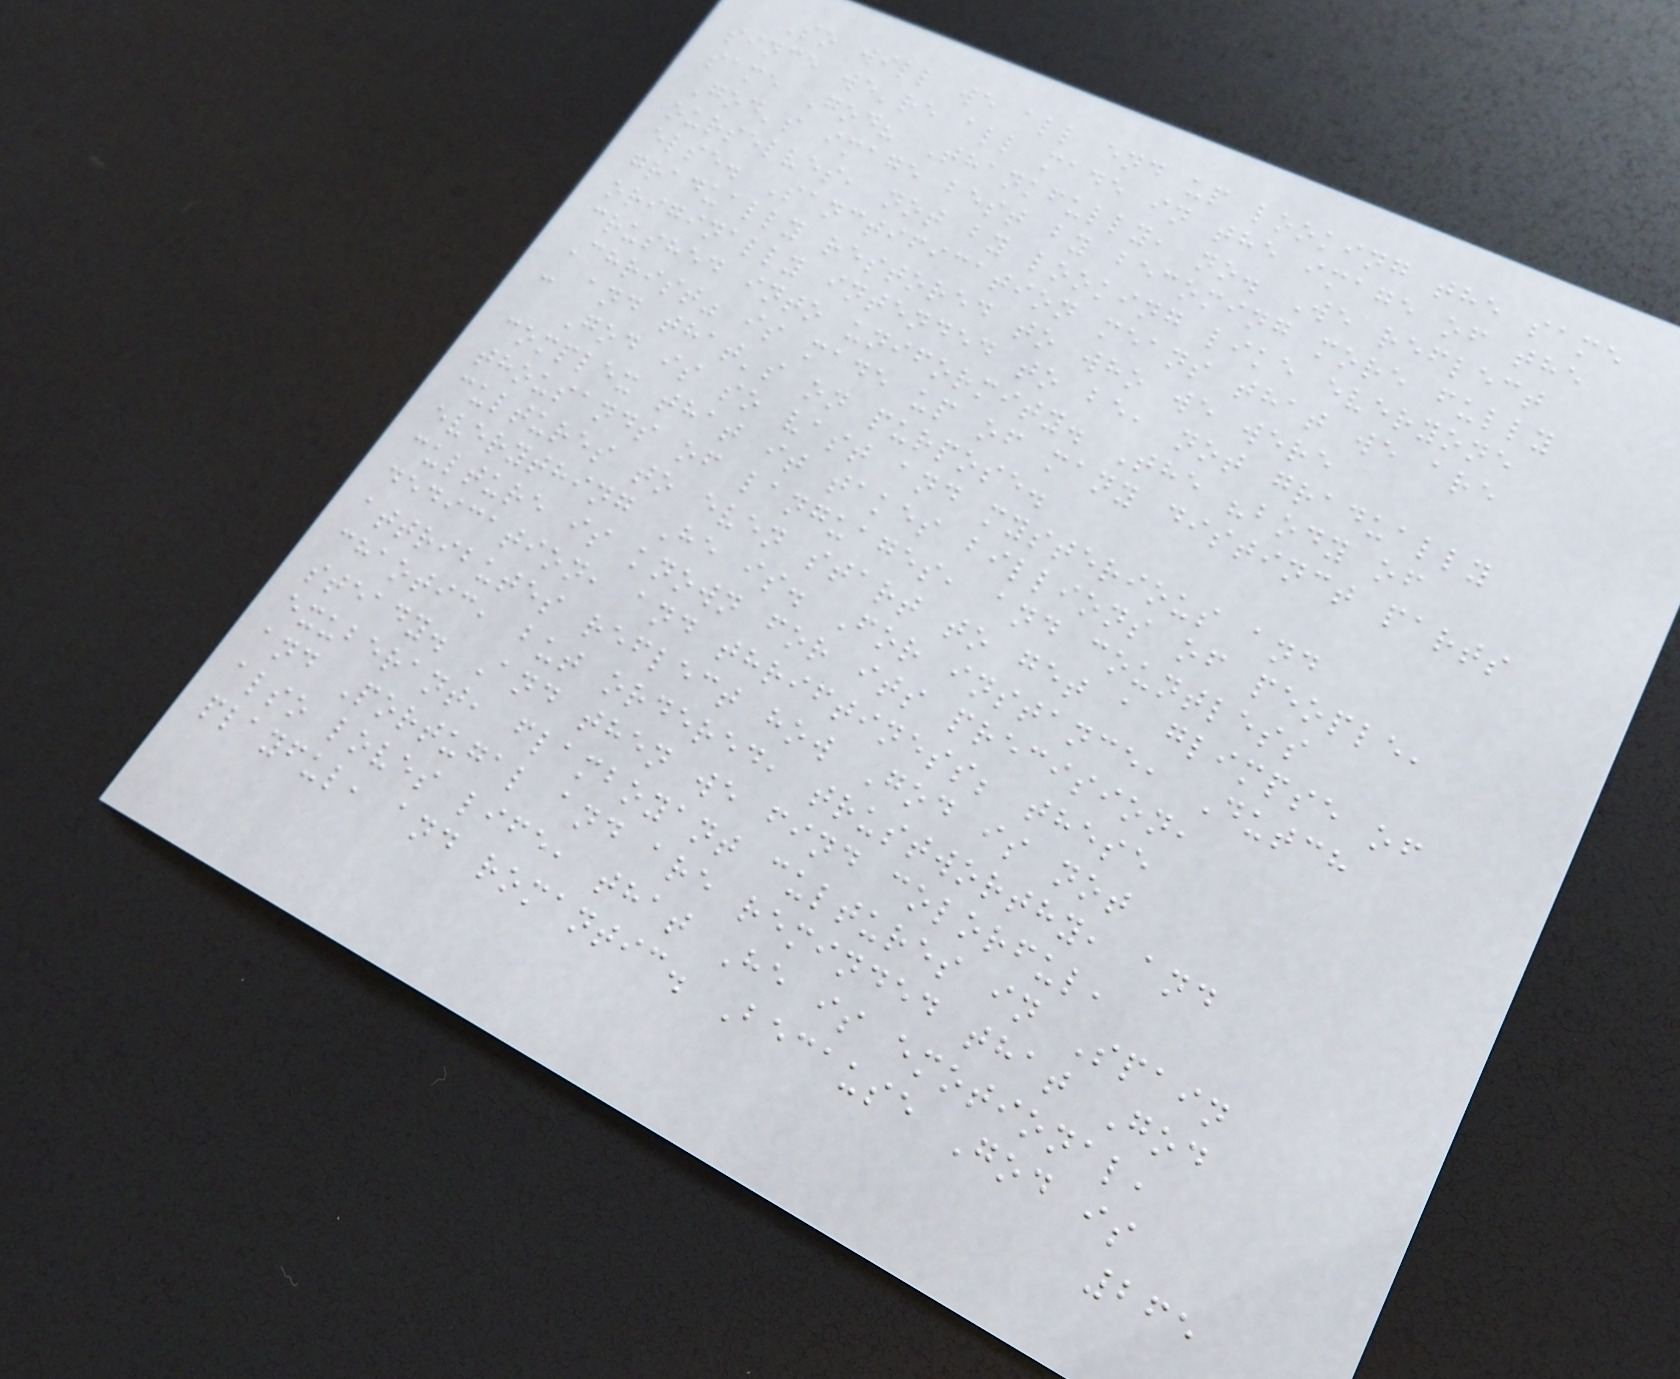So will we all end up looking the same
since we're all made in the image of the
same God? Thankfully, no. We reflect
God's image best by becoming more fully
ourselves, not by looking like everyone
else. Sanctification means that we are
gradually restored to who we were
originally intended to be, not gradually
crushed into uniformity. The "body of
Christ" is made up of many distinct parts
- and that's on purpose.
God is so vast and mysterious and
complex that it takes billions of people,
thousands of languages, and countless
cultures to even start to get a glimpse of
everything He is. For instance, Dutch
culture is known for its precision,
dedication, and thriftiness; these
attributes reflect how God is not
chaotic, but ordered, trustworthy, and
steady. And then we find colorful,
exuberant, flamboyant cultures in Spain
and Portugal and are reminded that God
also loves life, that He is emotional,
playful, and romantic. Because God is
265
